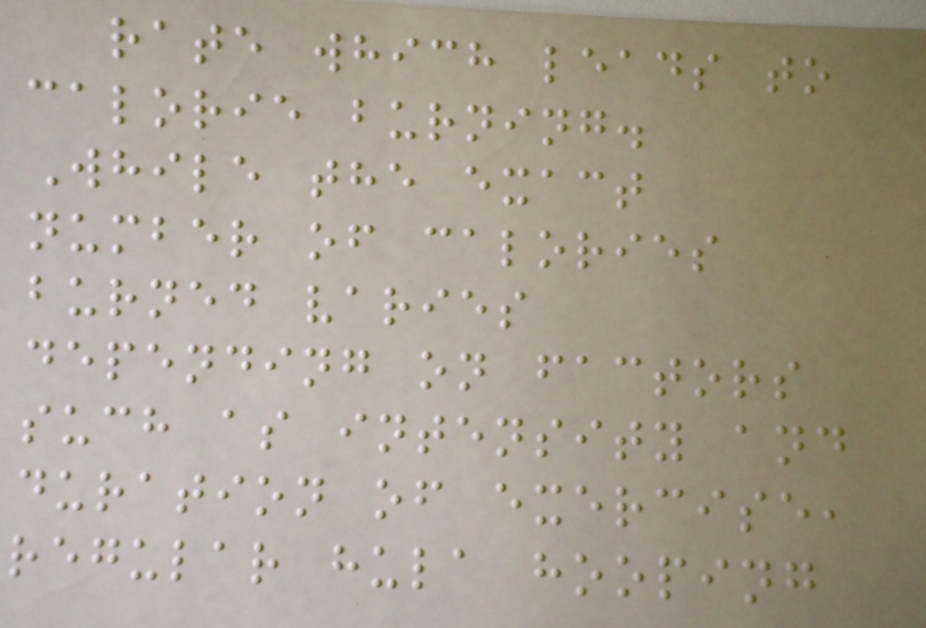rate which leads to
calorie burning.
While the exact
number of calories
burned varies
depending on factors
such as intensity and
duration of exercise,
regular hula hooping
